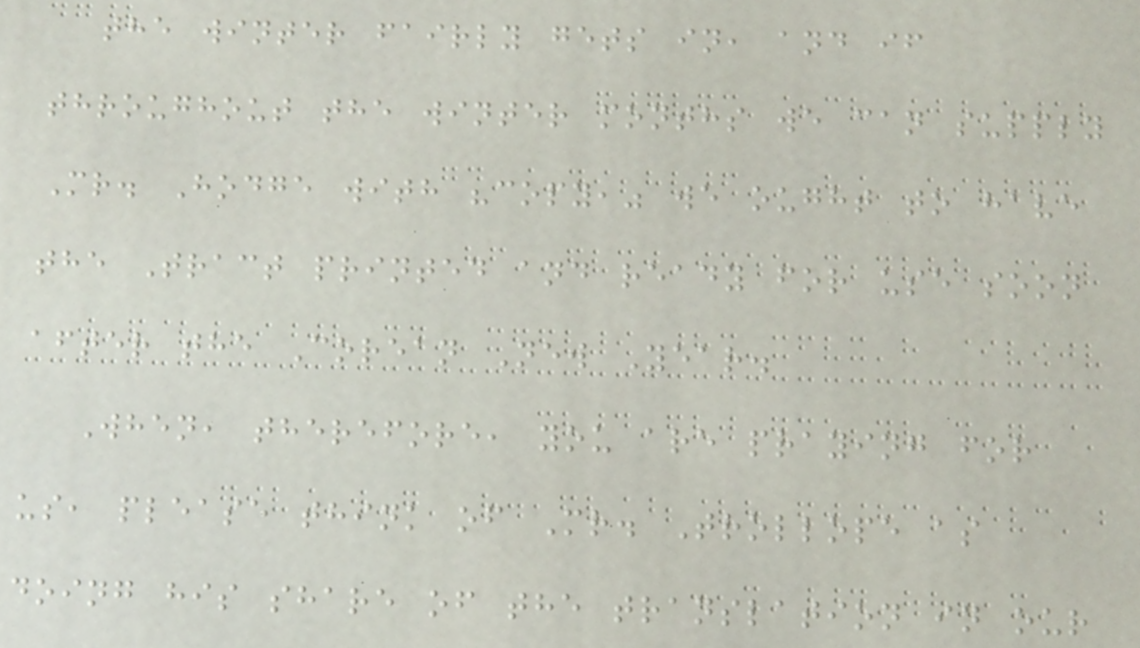the winter fairly gets in, and if
throughout the winter months we can supply
Mr. Hodge with "copy," we ought to have
the Tract printed and ready for use soon
after the Corean New Year.
When, therefore, you are praying for
us, please think of Mr. Trollope as
doing his share of the translation in our
